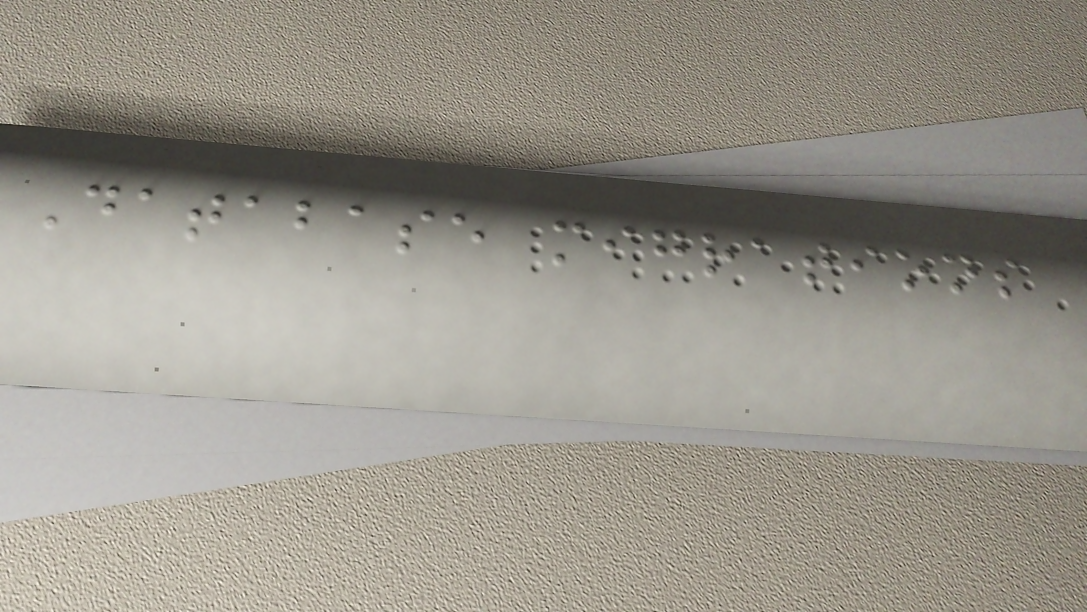Database migrations
